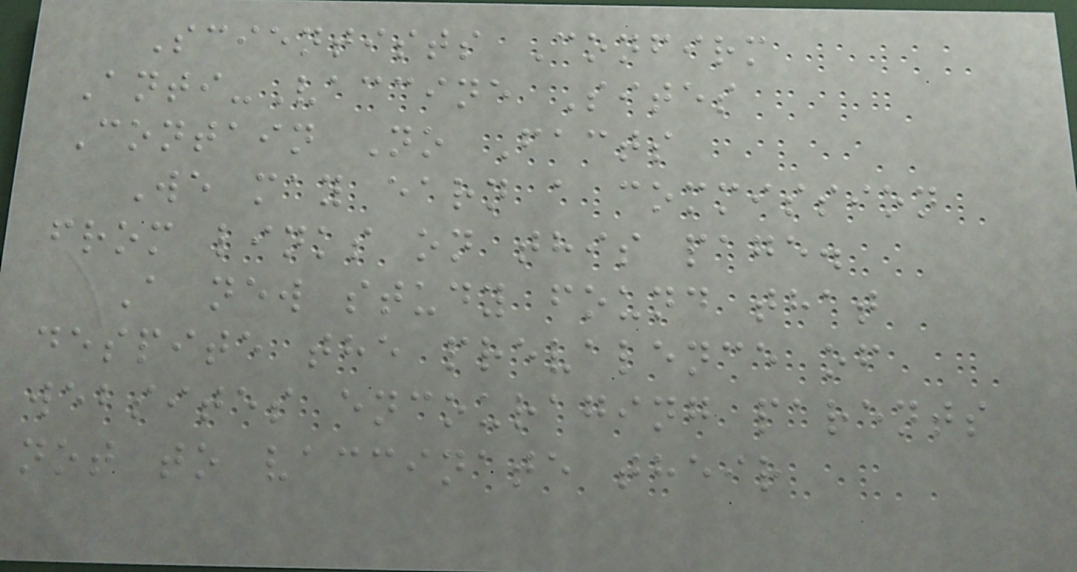Scientists Confirm
Anti-Vaccine Sites
Contain No Facts
We may earn a commission
from links on this page.
A new study found that
despite the prevalence of
websites encouraging parents
not to vaccinate their
